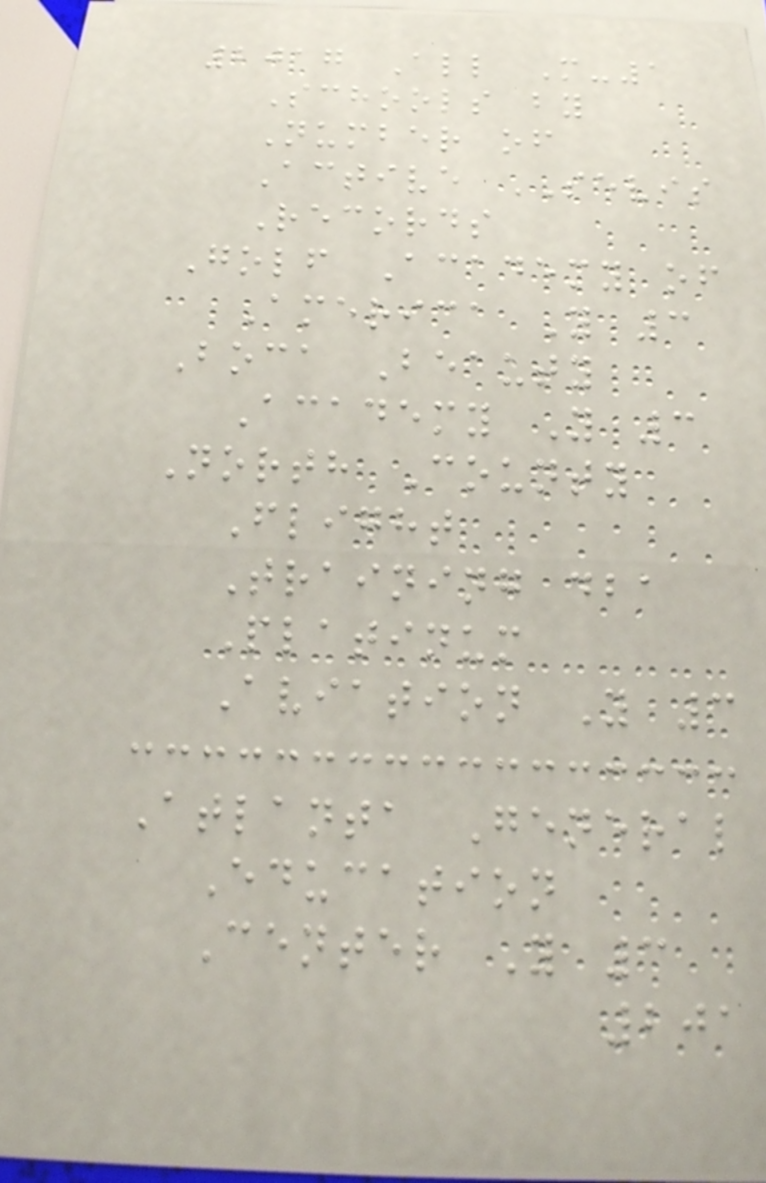2017 All M-1
Schools by
Number of
Active SEVIS
Records
Golf Academy of
America Y 3
Boca Beauty
Academy Y 3
North County
Flight
Training dba
Platinum
Aviation Y 3
Atlanta General
Education
Center Y 3
201
